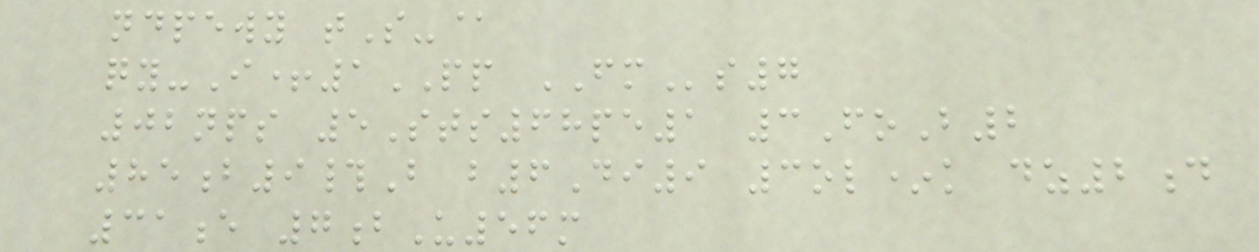ndpewy tS-@
qy-I+1PP FMs7
02nps 5Sts68pe1 3FoB2
85b9#B b6Di9 3ol*k dz2d
31e 7bU56m
